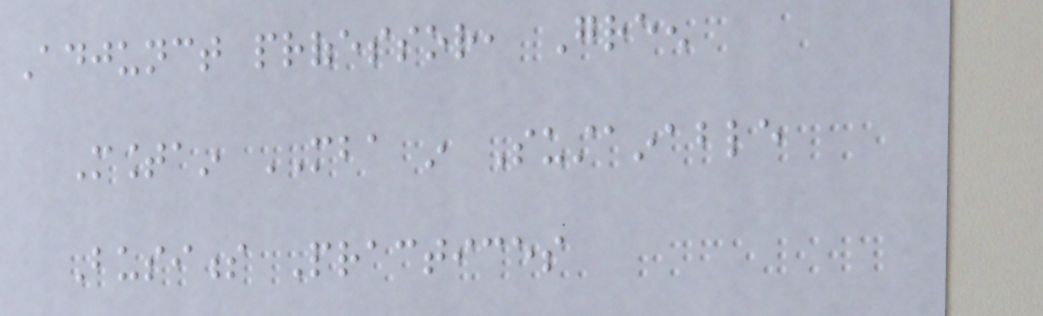Adjunct professor, Green
Mountain MBA in Sustainable
Business Practices
